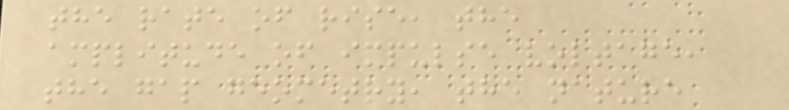the rate of rise, the
amplitude of impulse voltage,
the gap geometry, the nature
